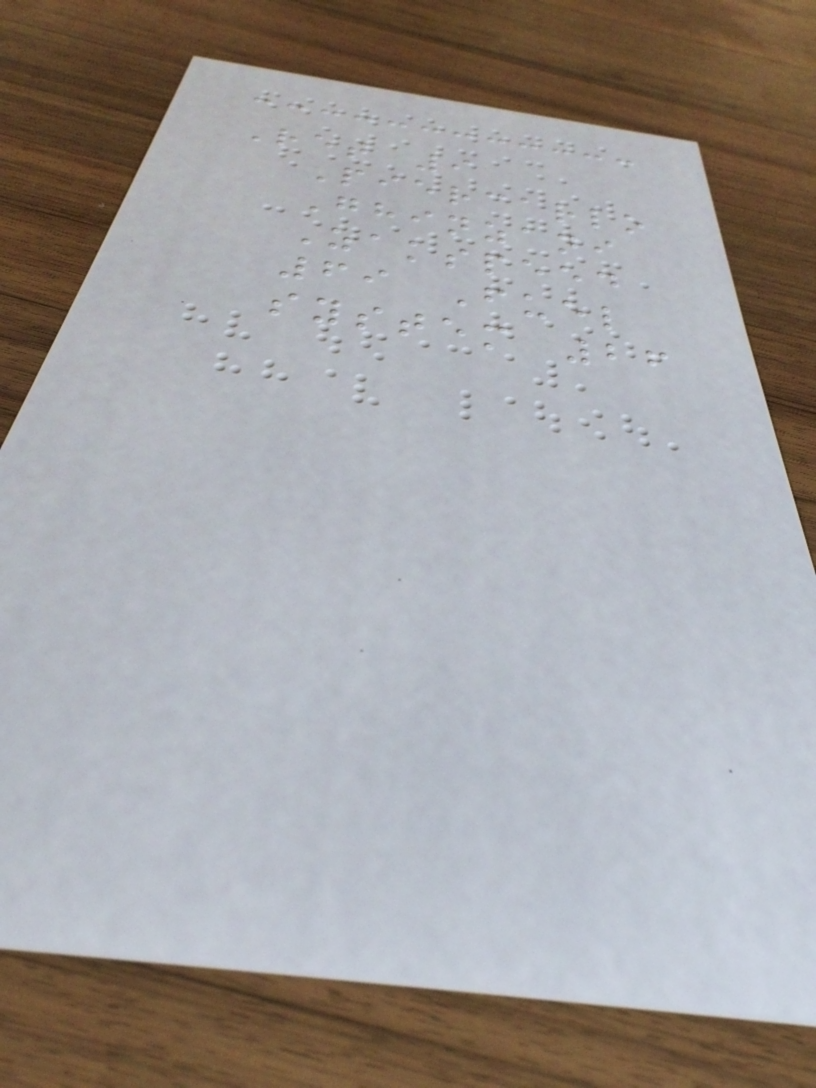Ret 9
Piercarlo
Ghinzani
Zakspeed
69 Fuel
system 26
